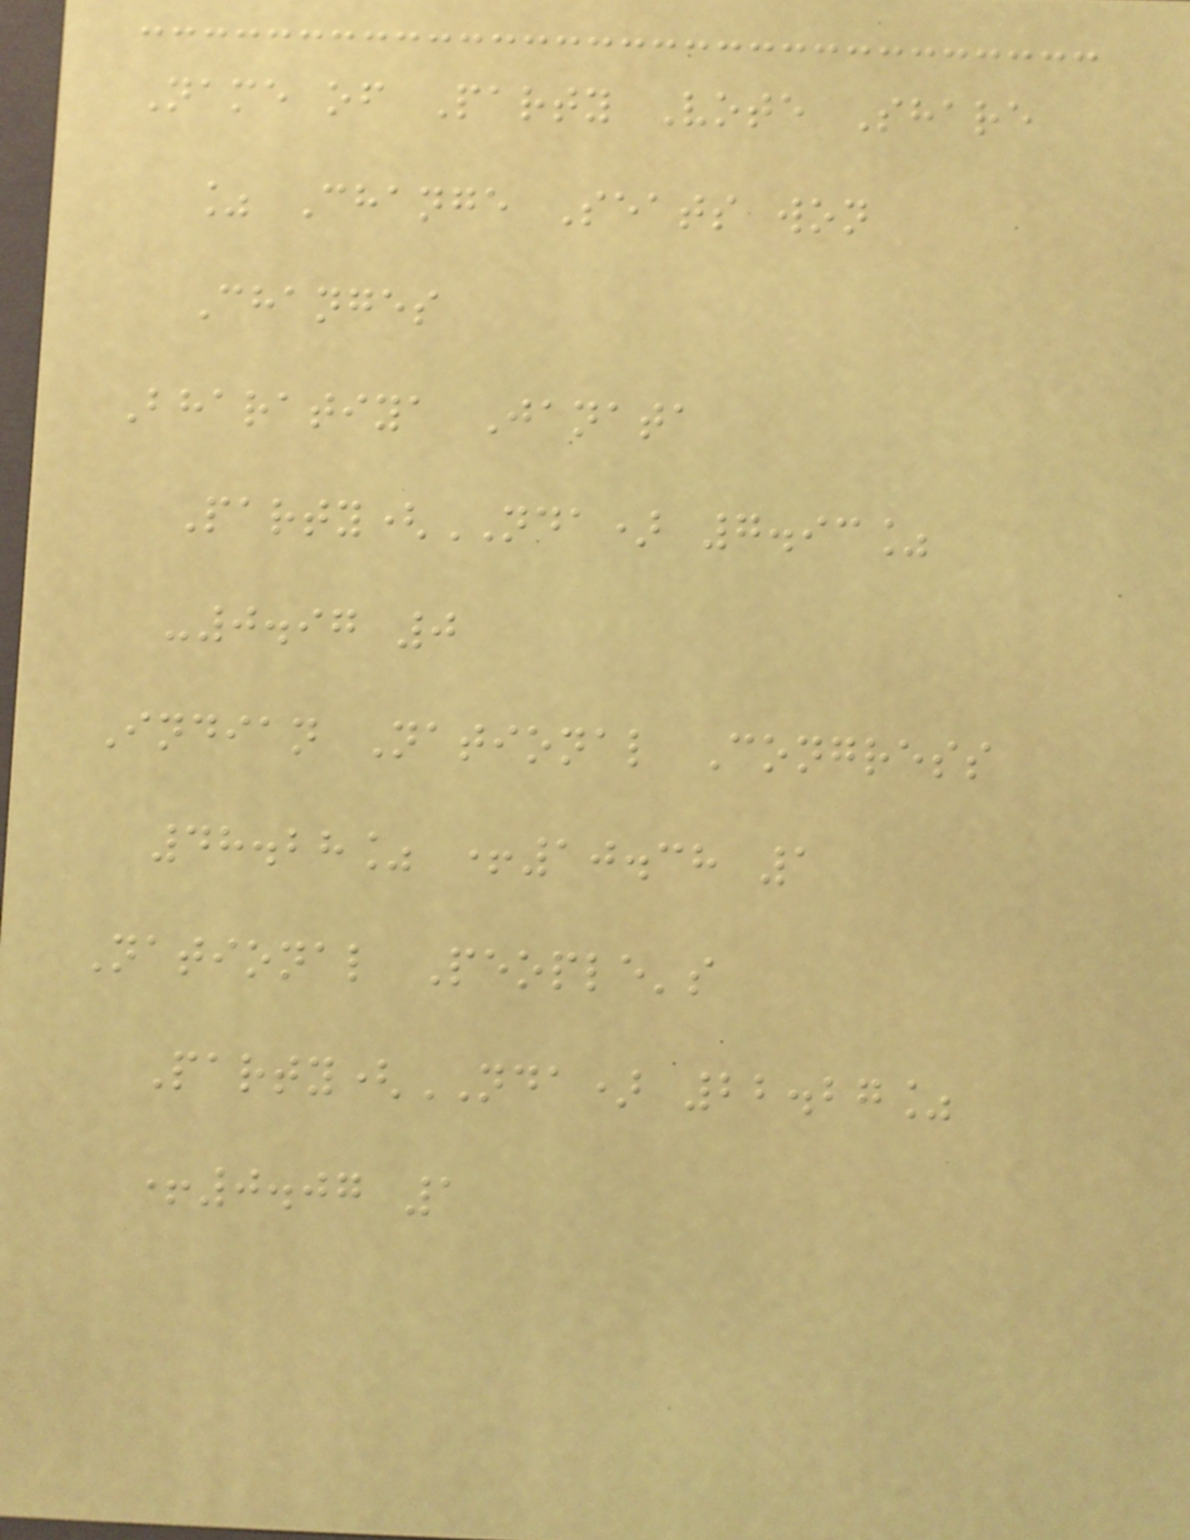Name of Party Vote Share
% Change Seats won
Changes
Bharatiya Janata
Party(NDA) 7.93%
-0.97 0
Indian National Congress
48.28% +10.38 1
National People's
Party(NDA) 22.27%
+0.07 1
